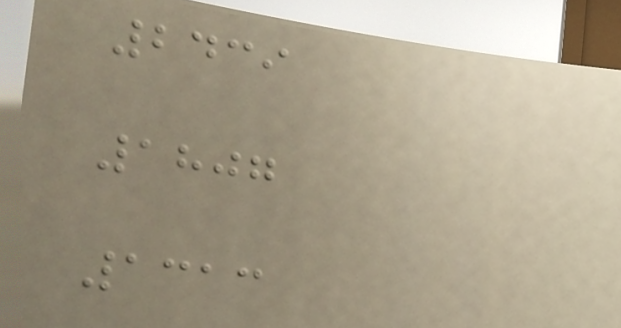2439
1807
1313
